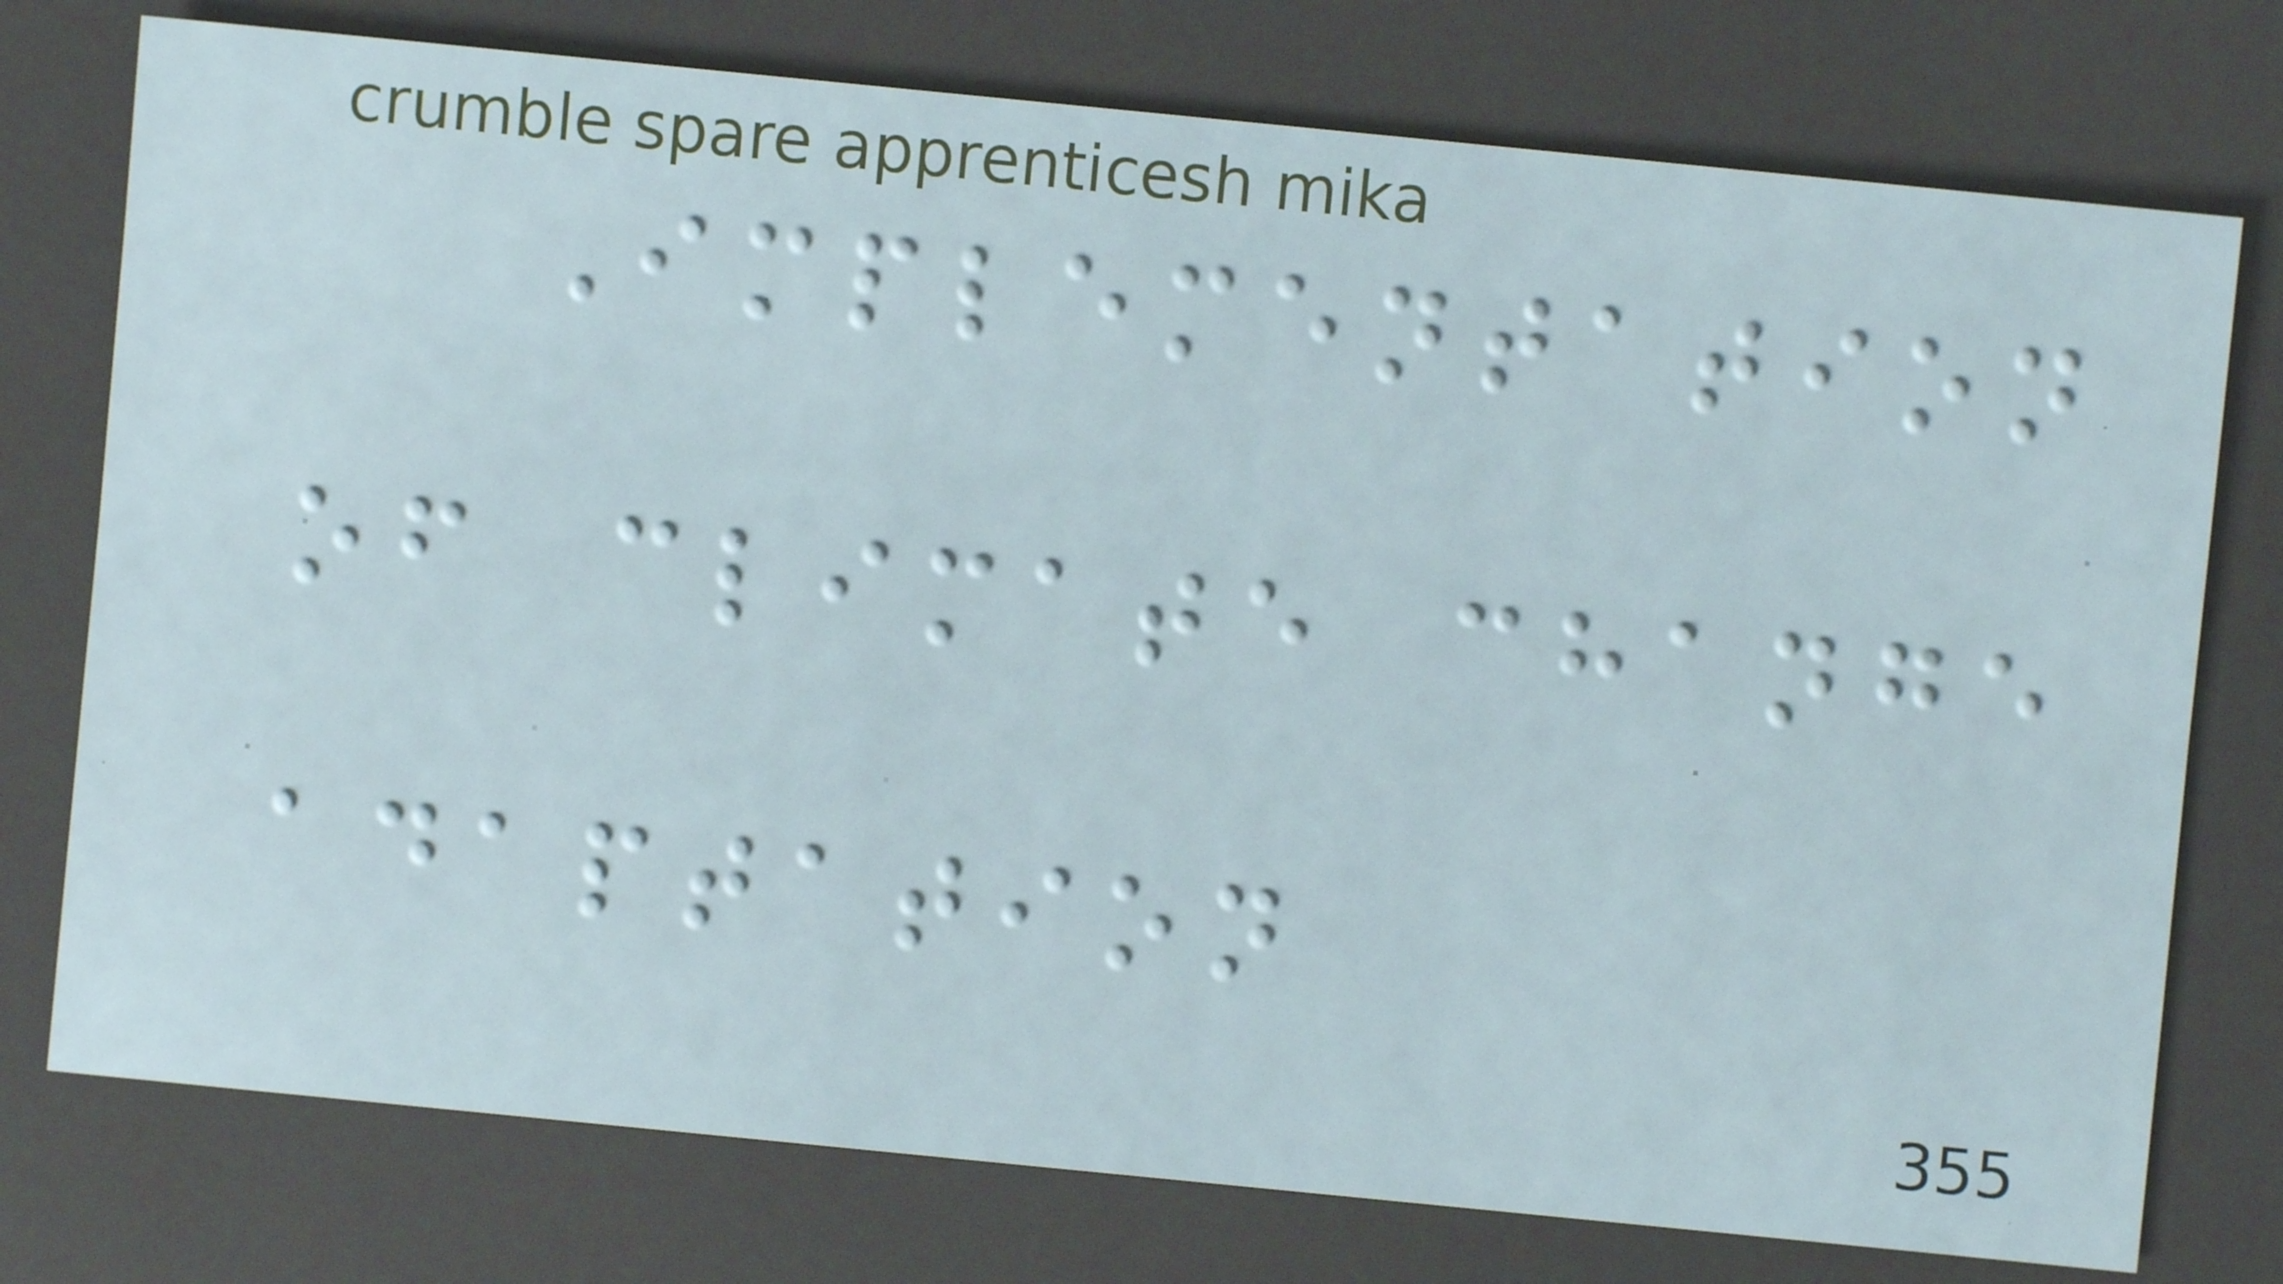Implementation
of climate change
adaptation
